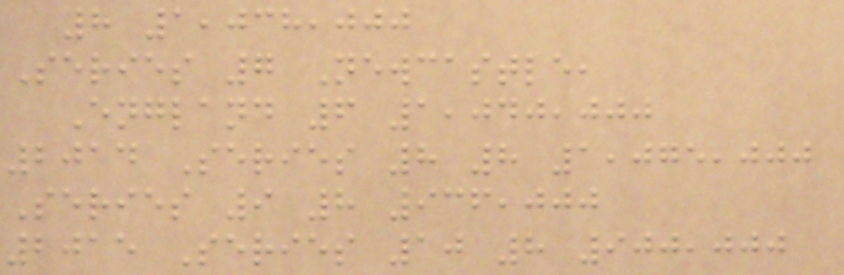8 1,038,000
Series 7 Newcastle,
England 6 1,040,000
2014 Series 8 8 1,075,000
Series 9 8 936,000
2015 Series 10 8 900,000
